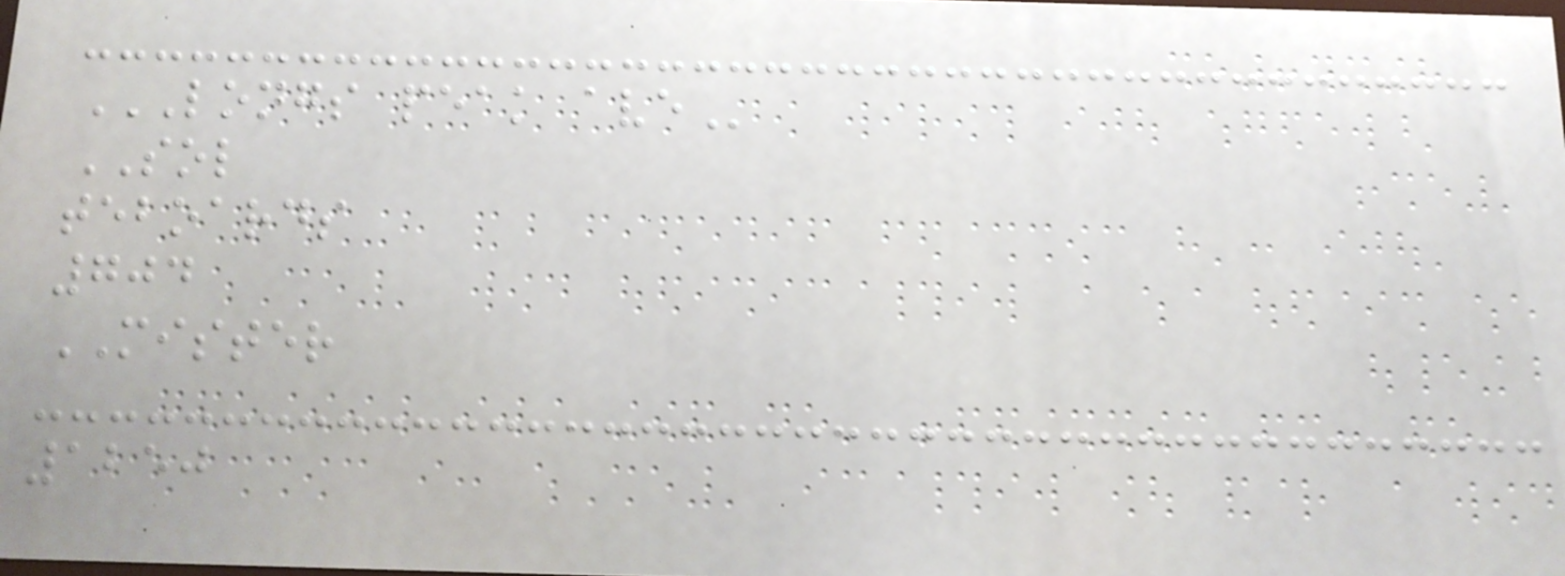LONGS PEAK AVE
SOL
teboards
704
MISTER
1250
